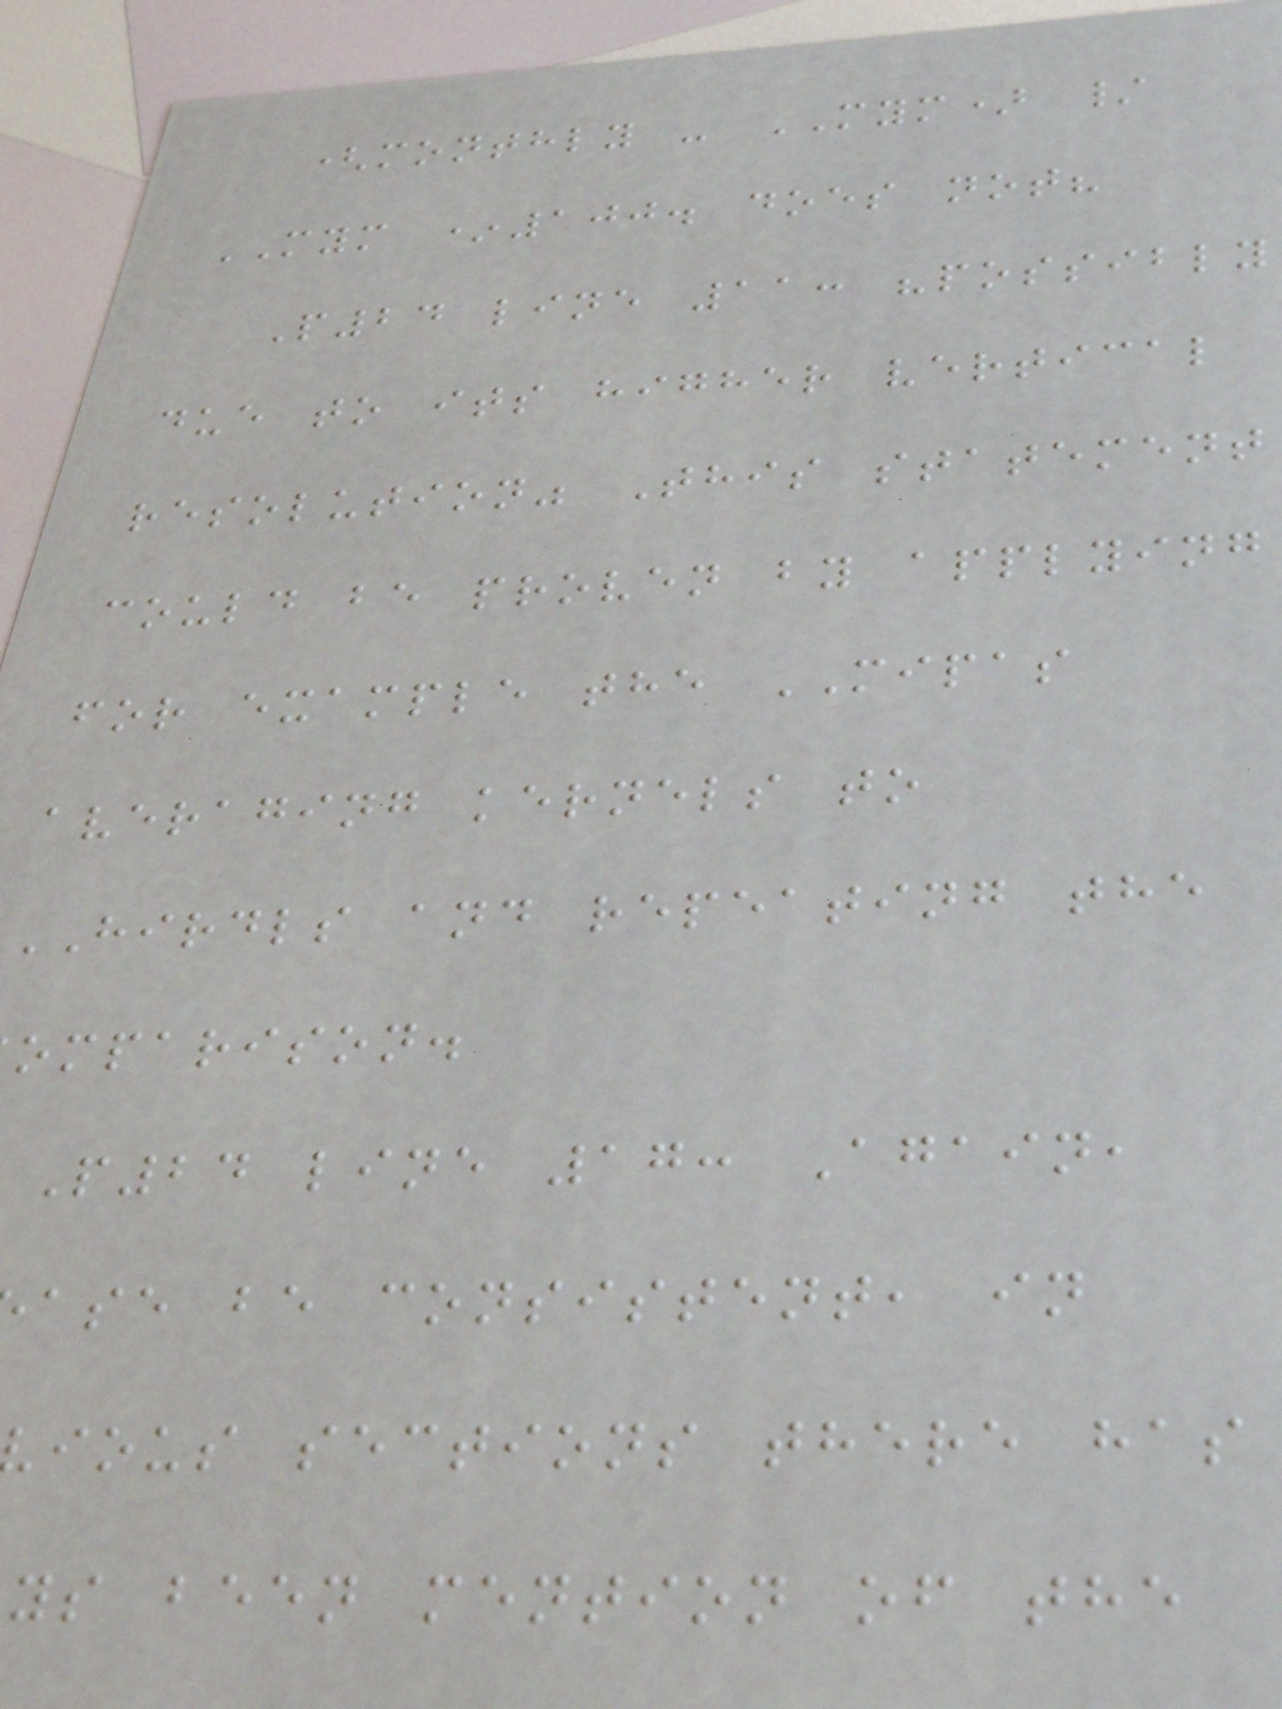(monthly - MYM) /
MYM *100. does not?
P24 line 11: "possibly
due to its higher vertical
resolution" This statement
could be proven by applying
for example the MIPAS
averaging kernels to
HIRDLS and repeating the
omparison.
P24 line 17: Again,
ase be consistent, in
ious sections there has
ys been mention of the
